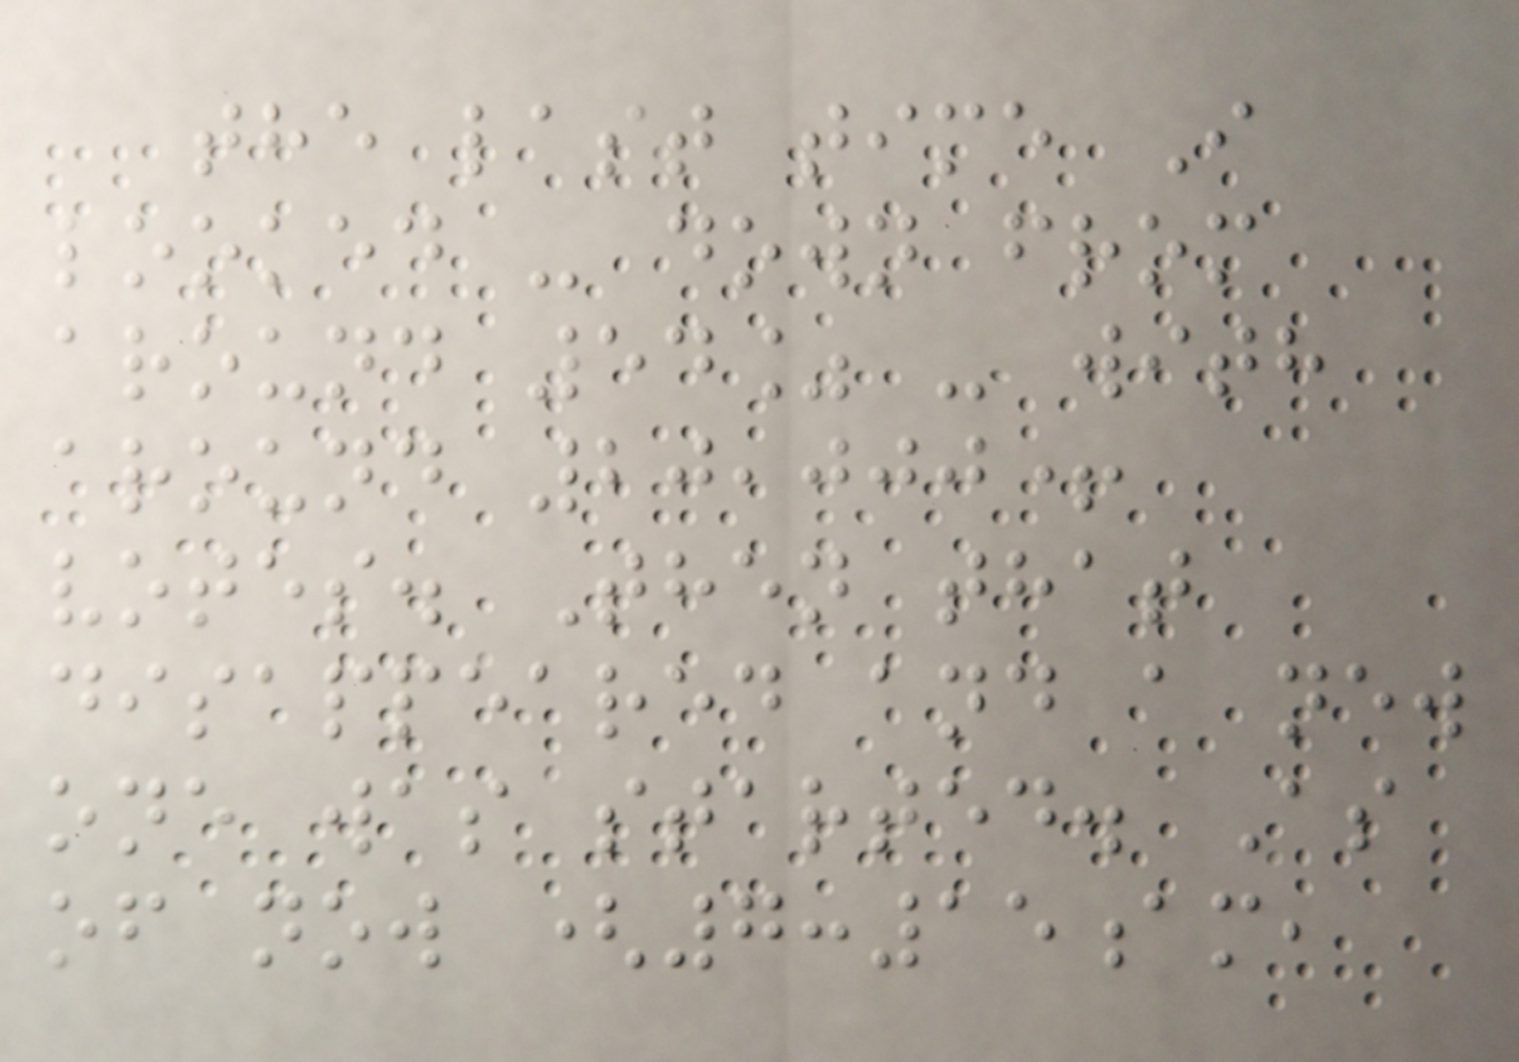the last time I
looked - down from
around 54% - with
around 20,000+
votes. Then that
disappeared and a new
one was started. As
of now (7:15am,
